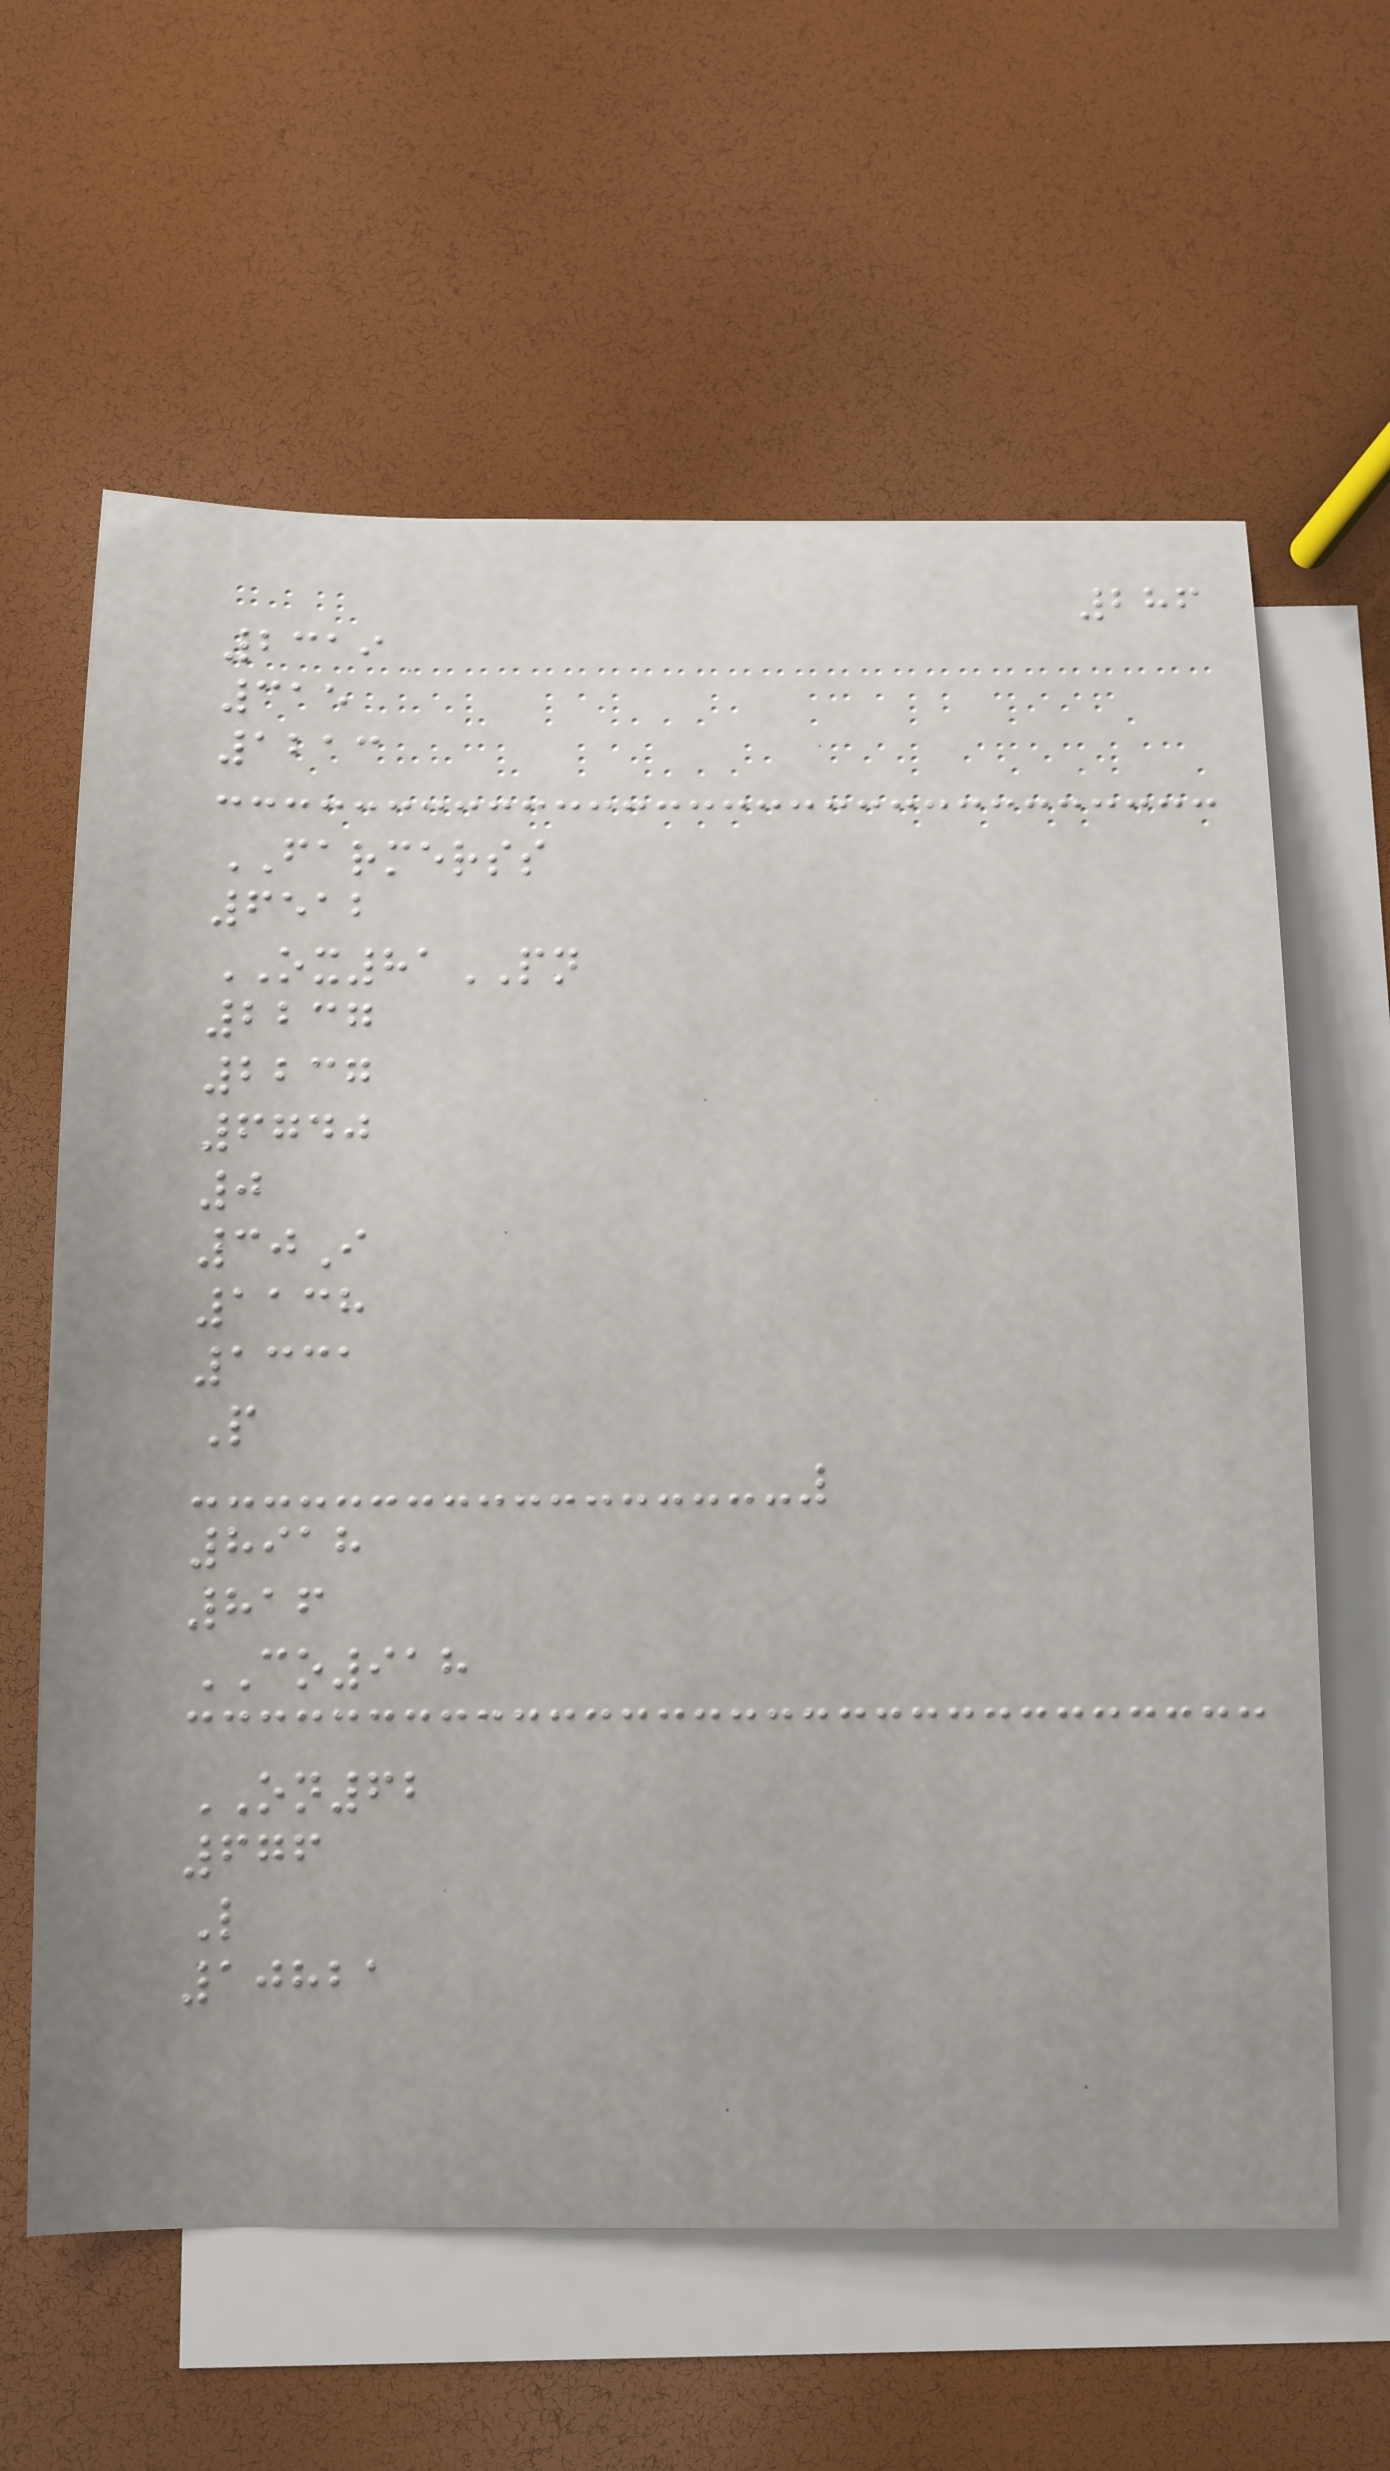286
2319
315
1213
FARMERSS
6512
OX81PN
2237
2237
6740
0
30I
1138
1331
P
8918
816
CO918
ON62
676
L
10821
